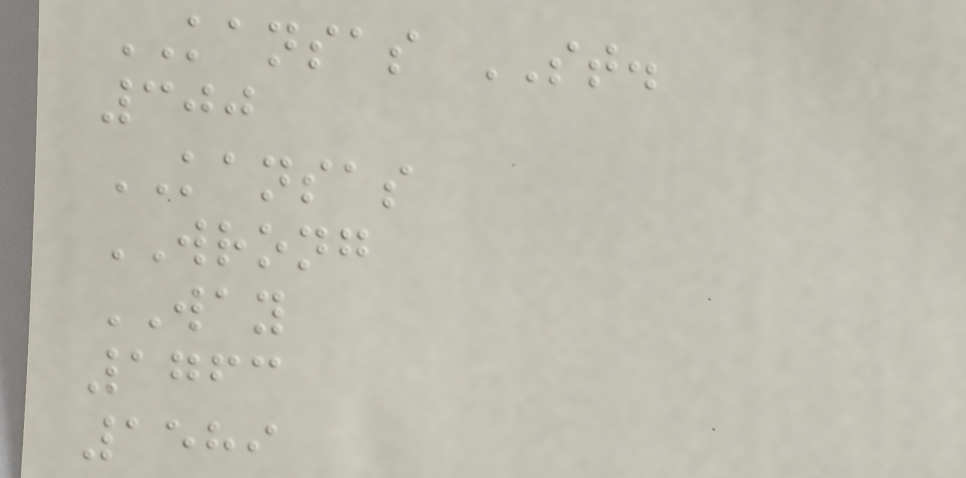KANSAS ST.
300
KANSAS
WRONG
WAY
1763
1589
